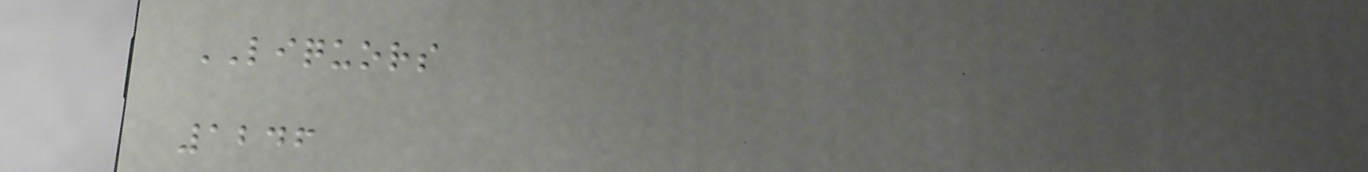LIQUORS
1246
